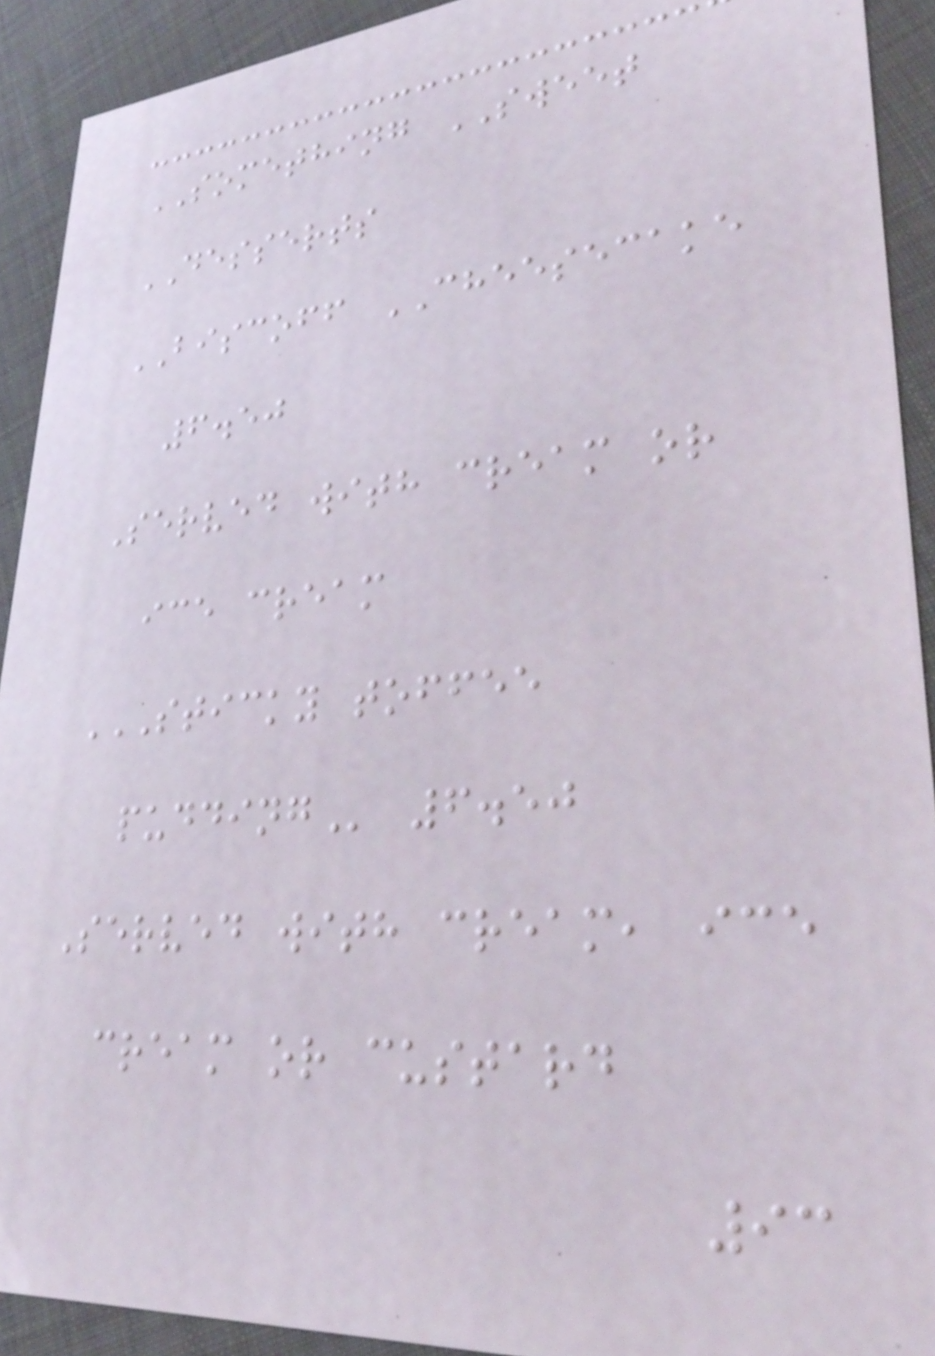SOMETHING SWEET
DESSERTS
BISCOFF CHEESECAKE
6.50
Served with cream or
ice cream
STICKY TOFFEE
PUDDING 6.50
Served with cream, ice
cream or custard
93
